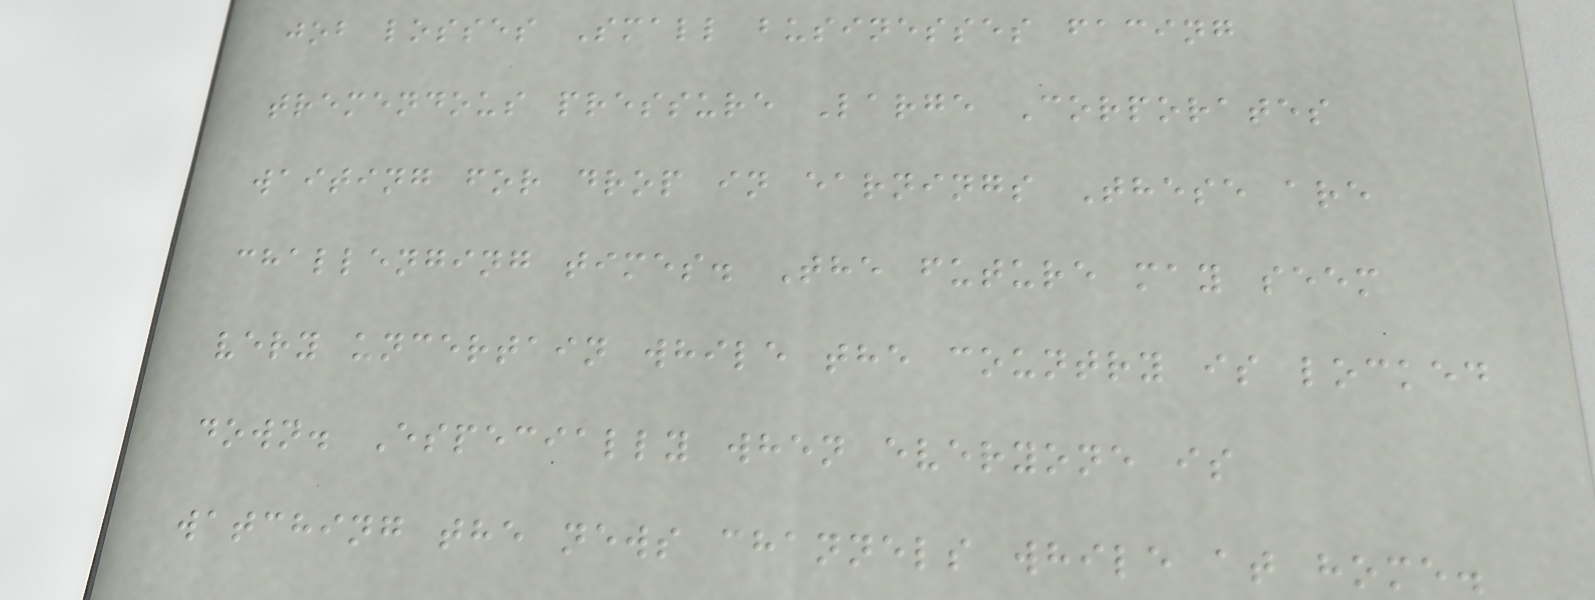job losses Small businesses facing
tremendous pressure Large Corporates
waiting for drop in earnings These are
challenging times. The future may seem
very uncertain while the country is locked
down. Especially when everyone is
watching the news channels while at home.
